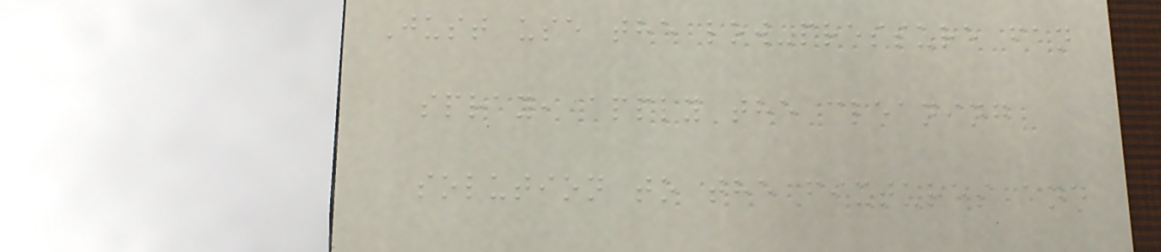Just use the low-pressure fan
spray, apply the cleaning
solution to the fixtures and
